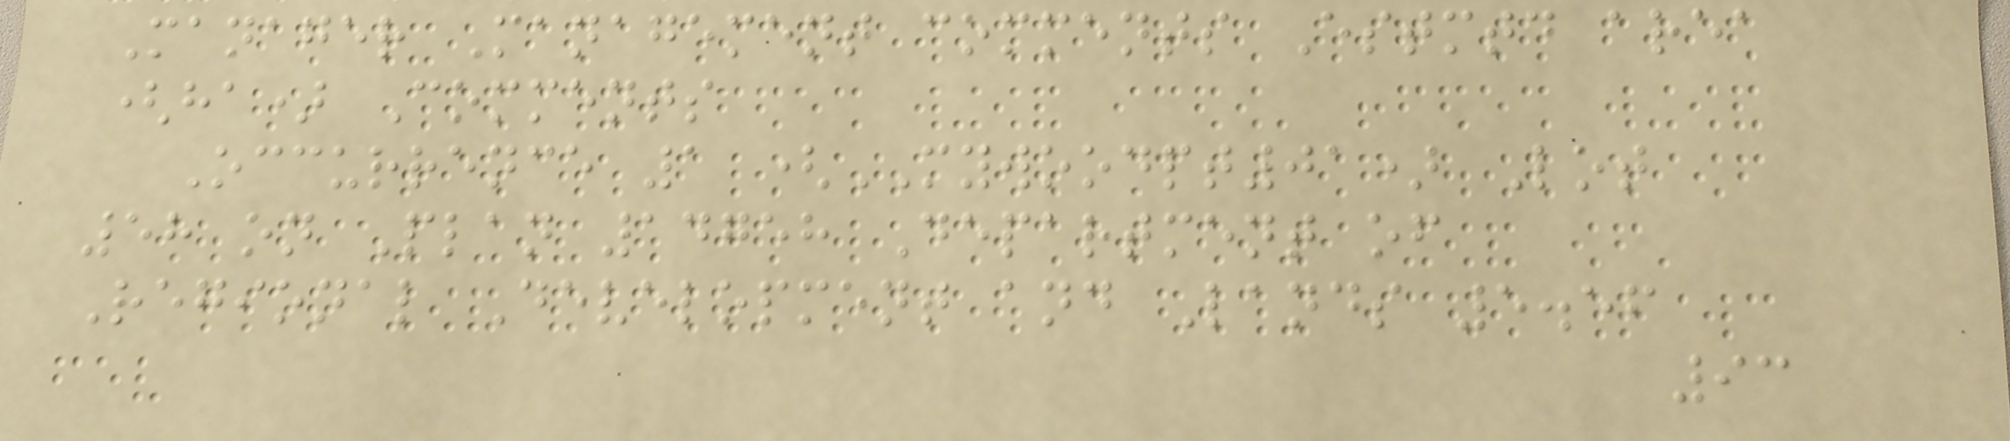Manager Management comments Estmtd area
(ha) Comments
Occurrence 1 (MYWOODPT01) Lot
58 on Plan 14758 Department of
Regional Development and Lands 5.56
93
